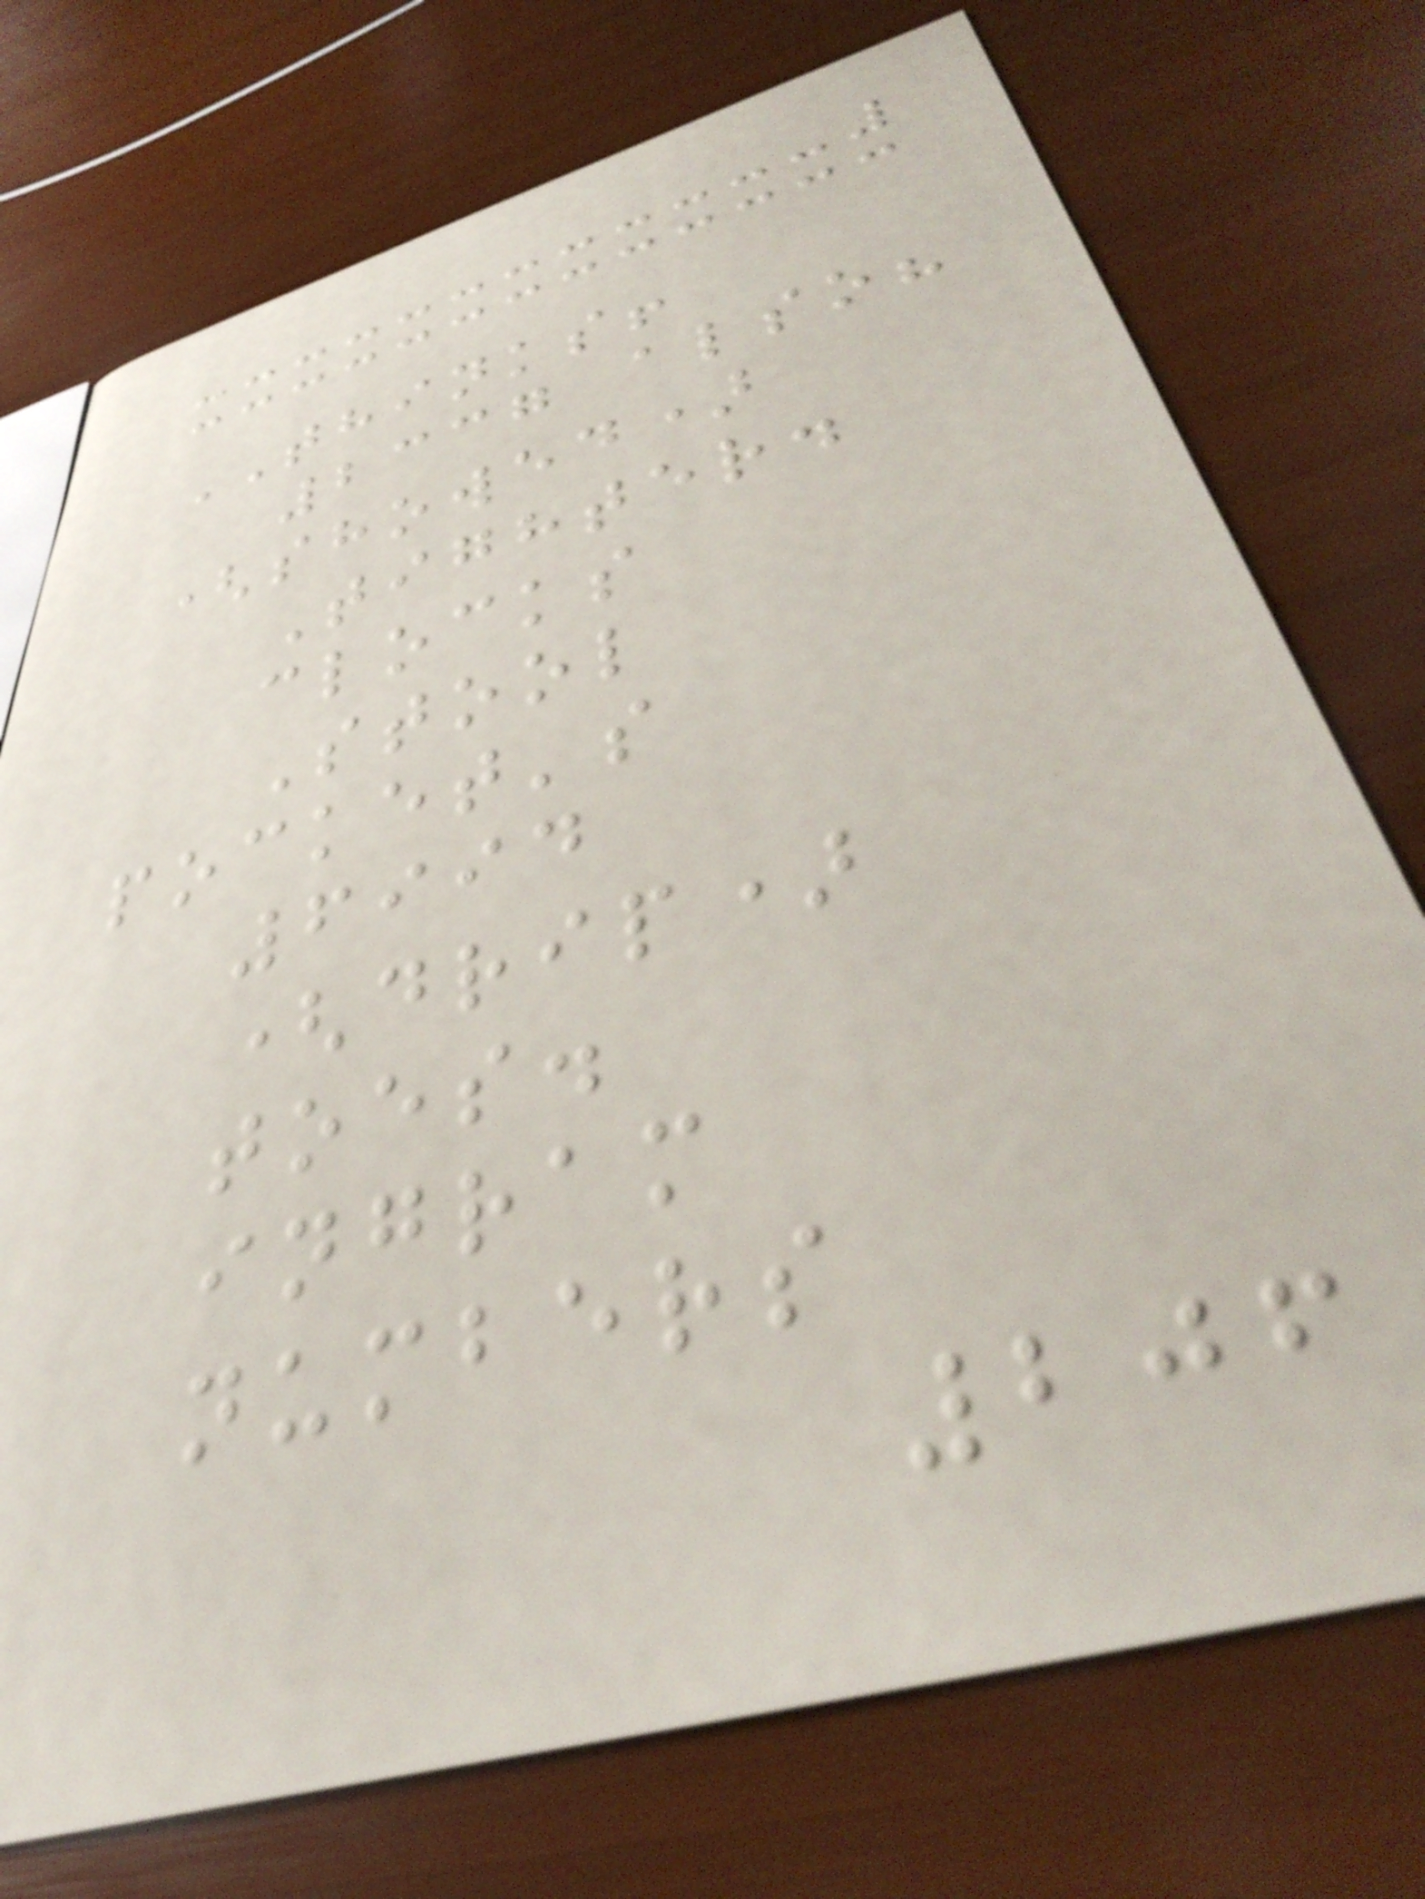THINKS!
2337 also?
(showed)
Tighter.
clocks
Stool
pocket's
6994
(drip)
toes.
ingram
numbers
206
